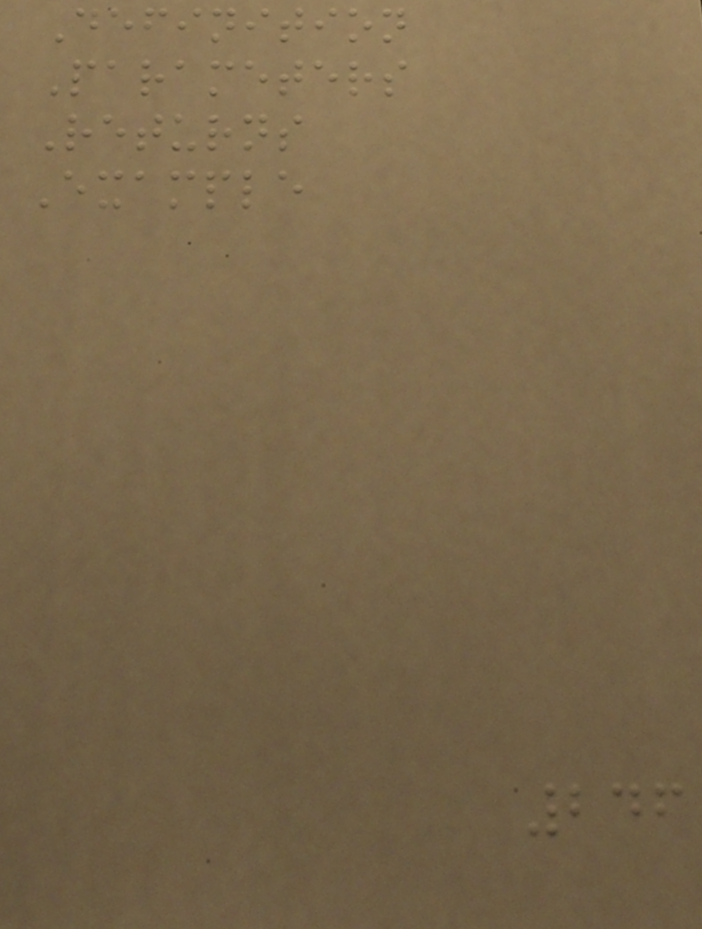Definition
Parameters
Returns
Example
246
